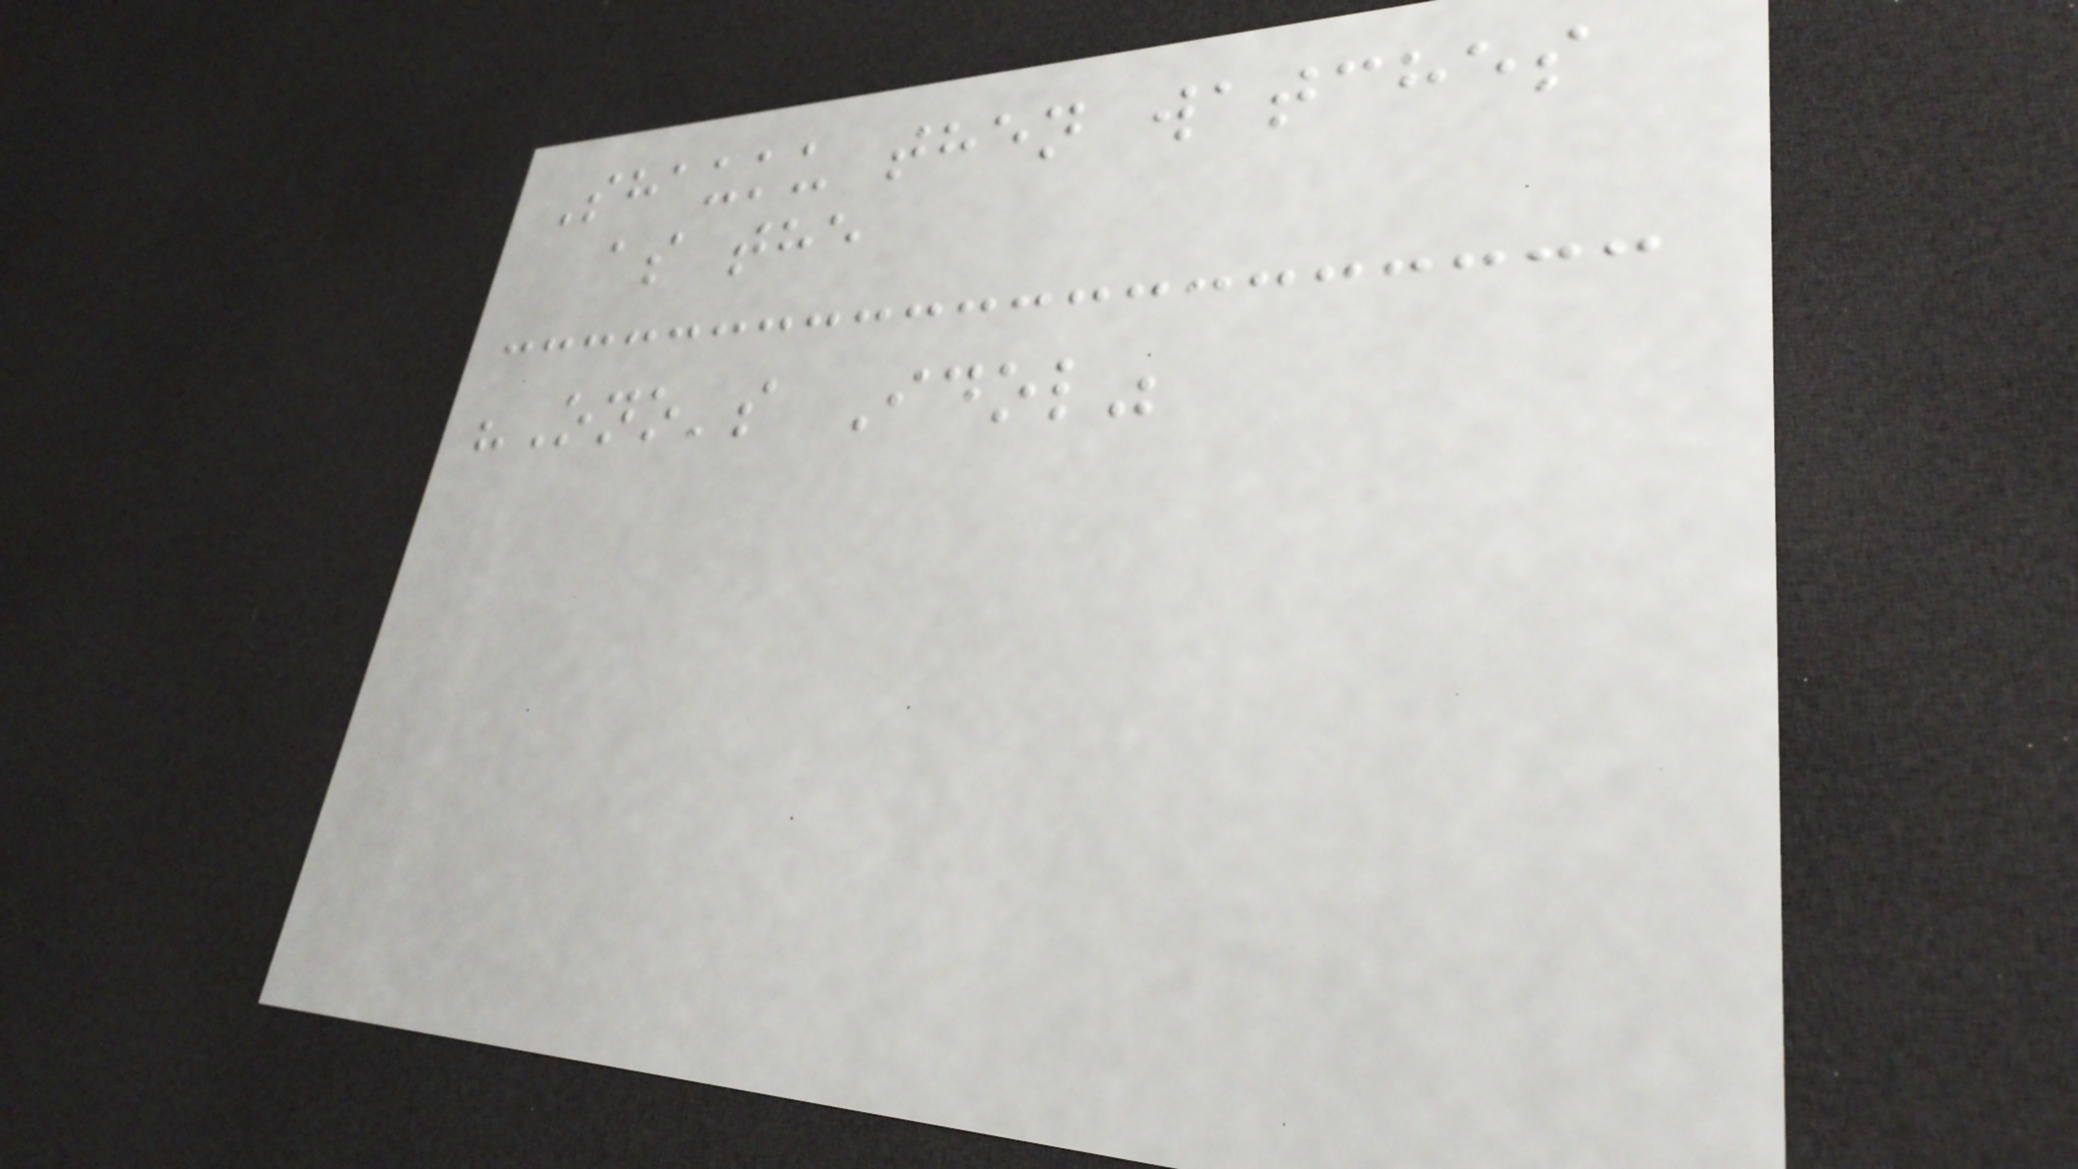Shauku then watches
as the
"Ono's Idol"
